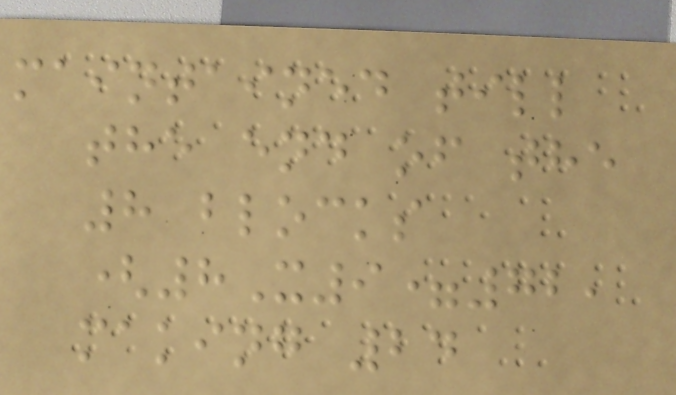maintained till
the end of the
8 blocks
(8X9=72,
making 24
